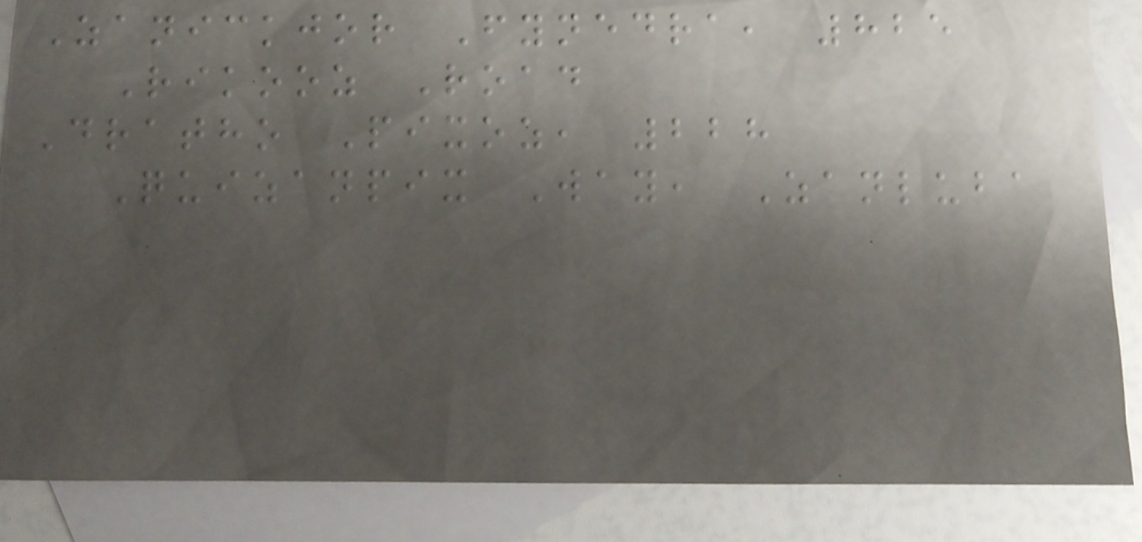Zanickjor Fynedra, 825
Rikooz Road
Dratho Pixoz, 228
Quizanpix Way, Zanluba
